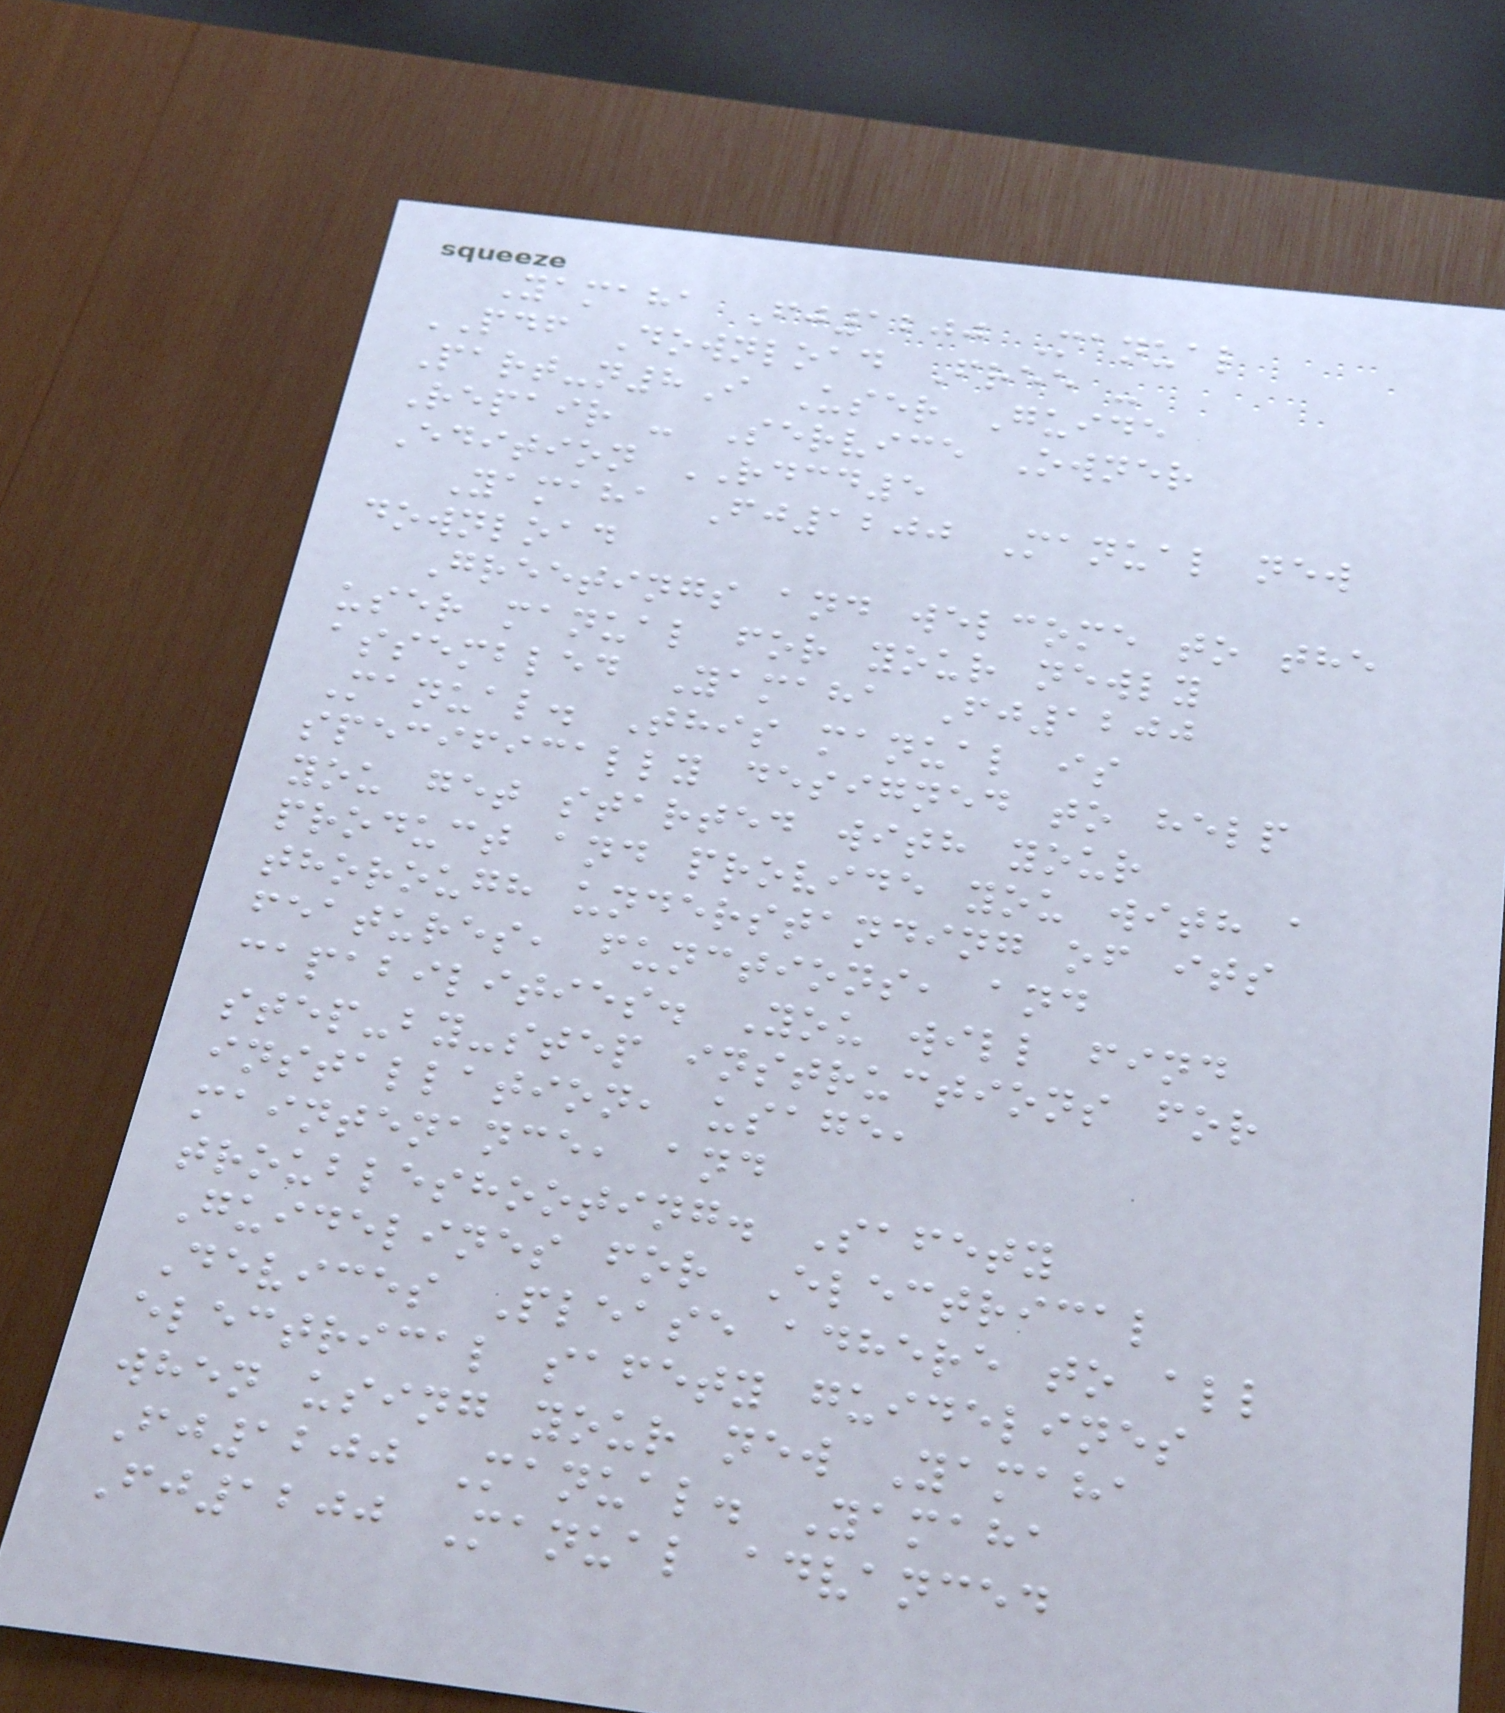Yamaha Fj1200 Manual
PDF Download Free -
Part-n8I User Guide
Repair - Service Owner
Edition RDCD5
Yamaha Fj1200 Manual new
download
Greetings and welcome to the
user manual for your newly
assembled Yamaha Fj1200
Manual. This manual is
specifically designed to help
you get started with your
product and provide you with a
thorough understanding of its
features, functions, and
capabilities. You will find
step-by-step instructions for
installation, usage,
maintenance, and
troubleshooting. Safety
Guidelines for Electrical
Devices Please adhere to all
electrical safety guidelines
when using your new Yamaha
Fj1200 Manual. Yamaha
Fj1200 Manual advanced
